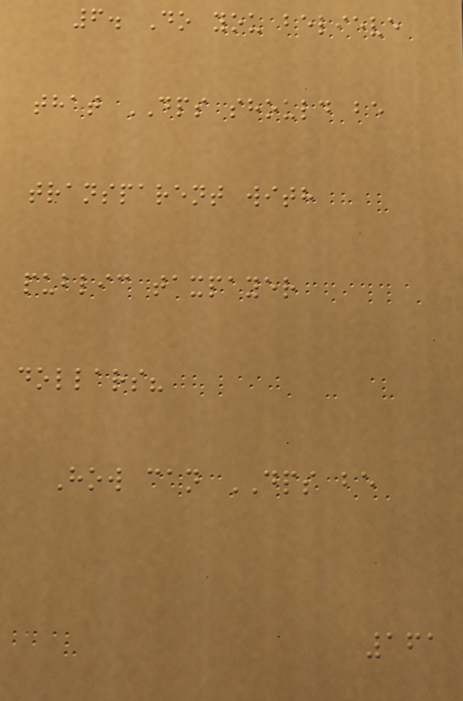6. Do you believe
that DPS should be
transparent with
public taxpayer
dollars?
How can DPS be
161
